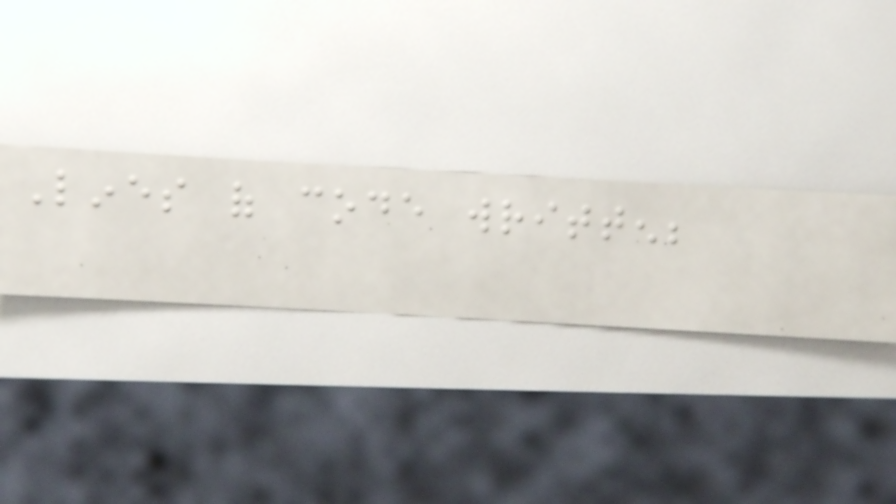Lines of code written;
